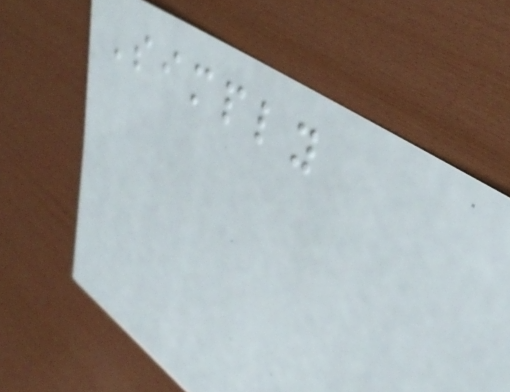Simply
